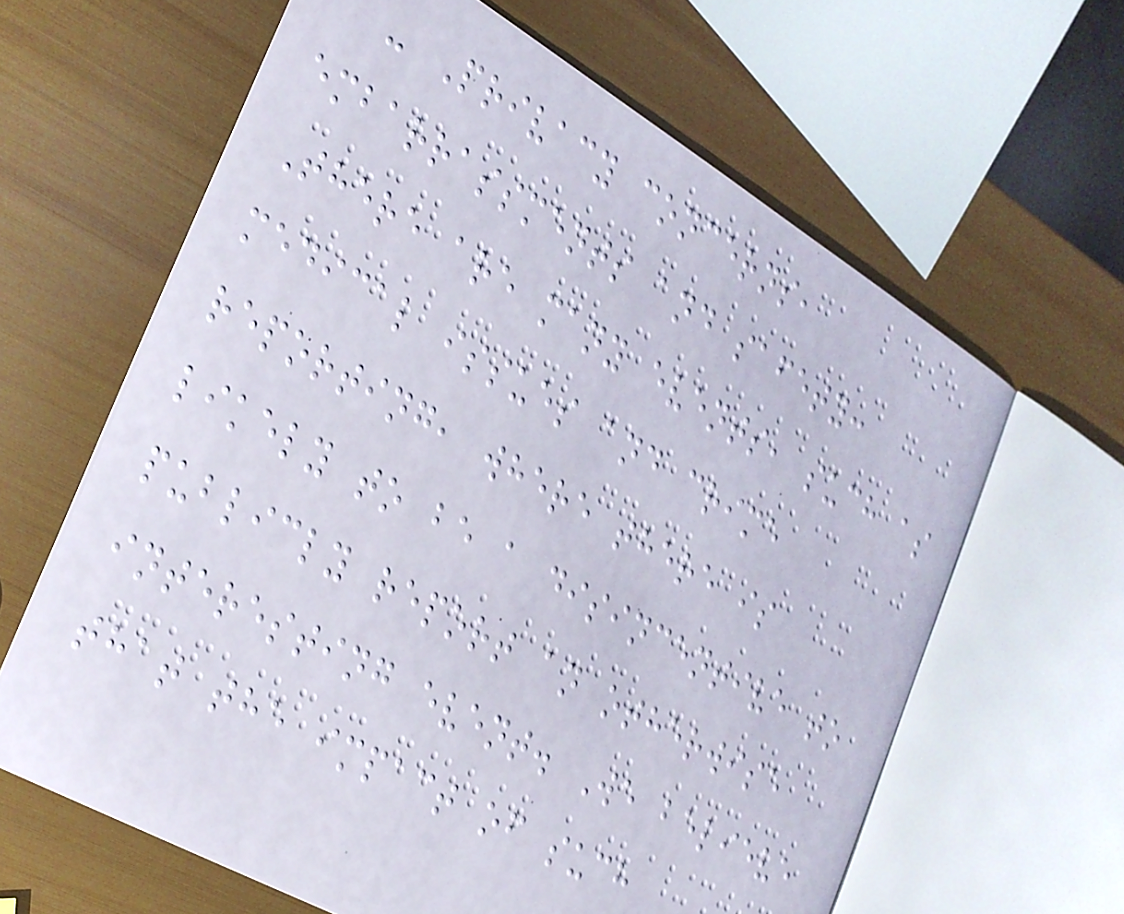- Privacy concerns,
embarrassments and safety:
There are many events, such as
medical issues and crime
reporting, where there is
likely to be a disincentive to
publicly report an otherwise
interesting event. We believe
that the impact of such
